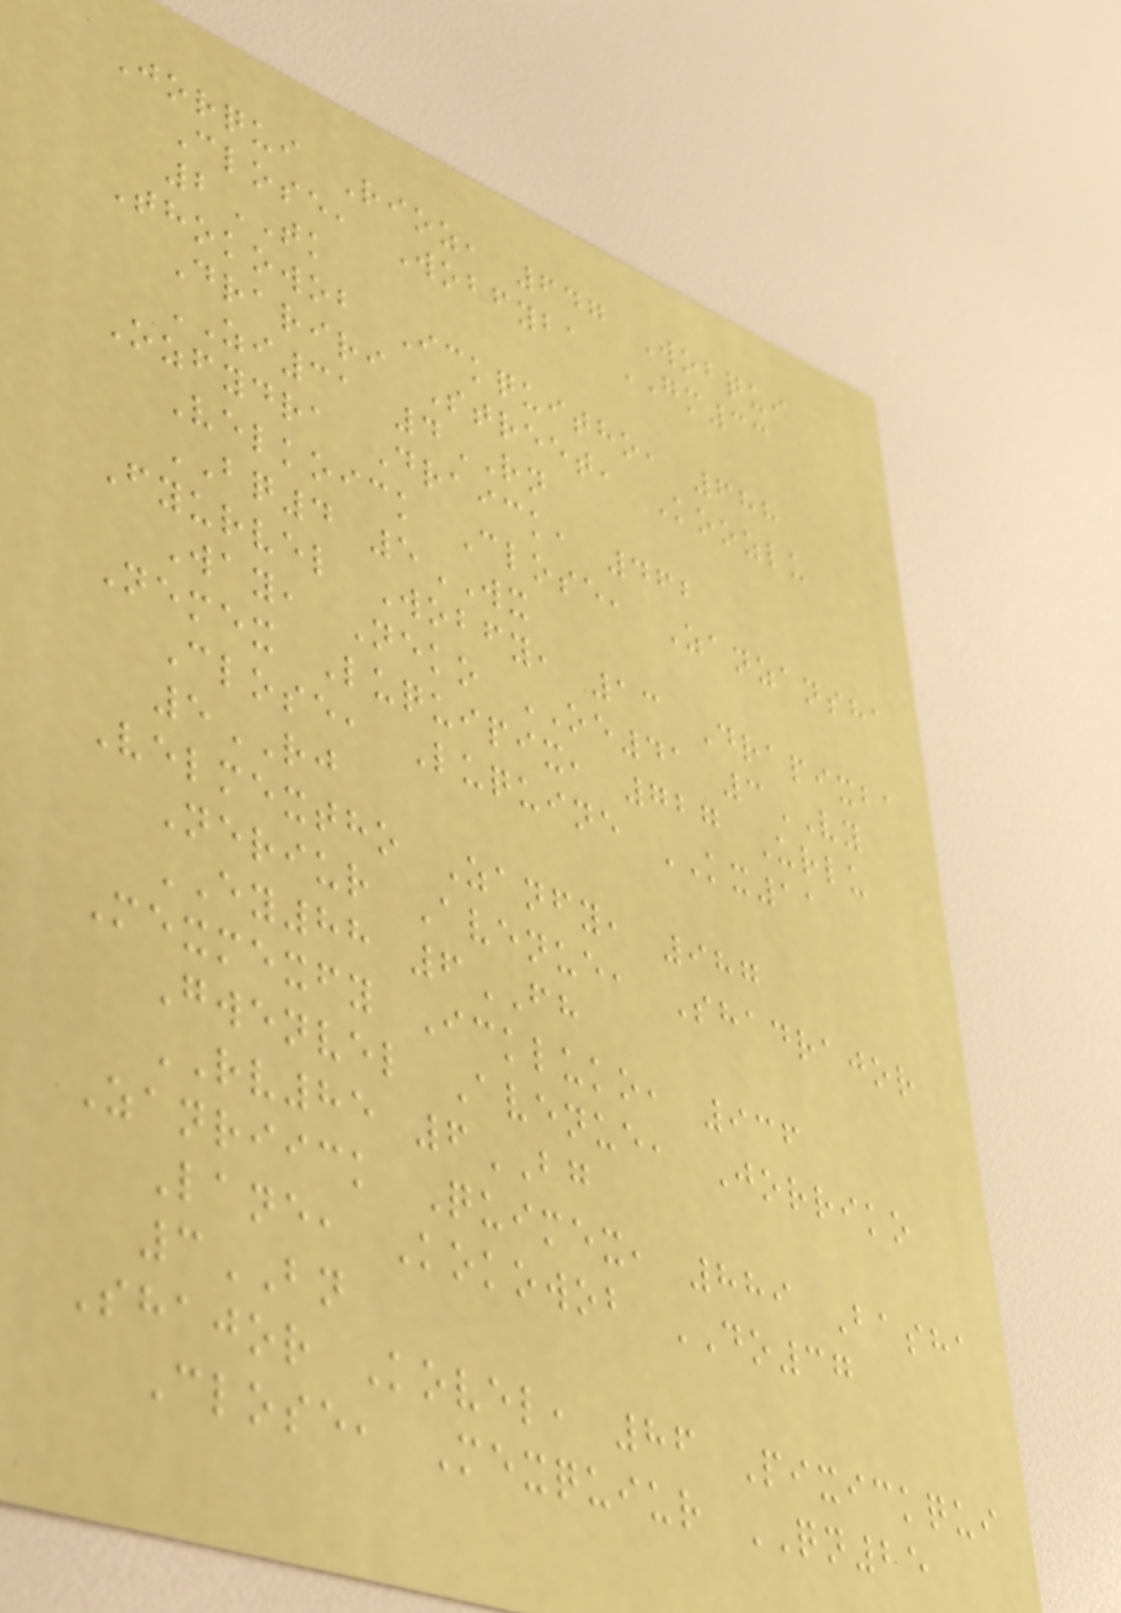Jorqui Rioz, 647 Wobqui
Close, Wobfyba GM33
2TK
Thokowob Ickquitho, 688
Drariri Street, Koozlu
ZI31 4RN
Ozfydra Draick, 462
Velkoick Close, Zanzansha
BQ4 5WX
Fyurvel Wobfy, 13 Drapixba
Way, Neko OE41 3VY
Nemex Luquipix, 727 Urlu
Close, Luquine KX11
5RJ
Velmextho Zanfy, 987
Neriur Avenue, Shadrajor
EY88 6FH
Mexmexfy Ickluko, 936
Gwenvel Avenue, Jorriko
RV85 6BG
Zanriick Quimex, 889 Basha
Lane, Kokowob DO37
3BN
Shajor Kovel, 86 Pixickqui
Close, Mexquiur QN25
